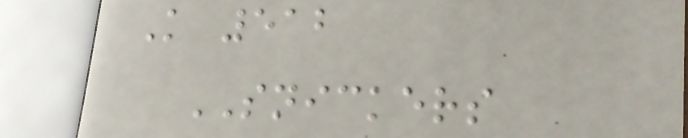K 512
SNICKERS
